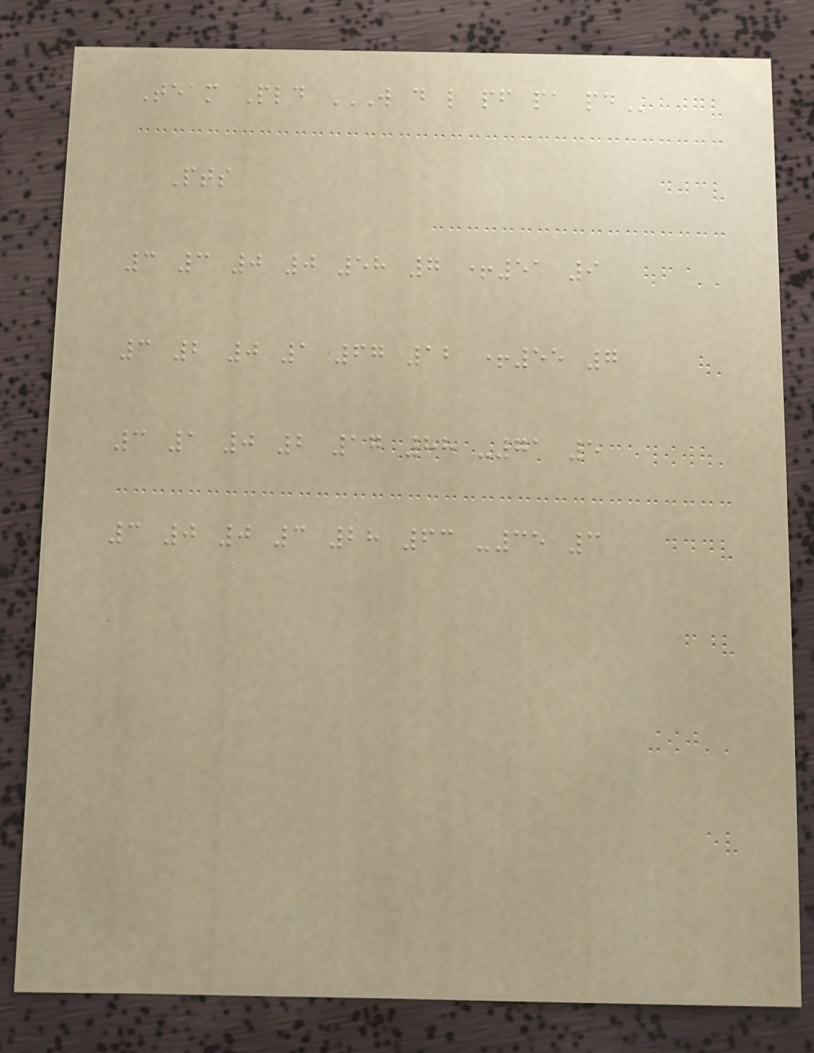Team Pld W D L PF PA PD
Pts
3 3 0 0 58 7 +51 9
3 2 0 1 67 12 +55 7
3 1 0 2 17 88 -71 5
3 0 0 3 28 63 -35 3
